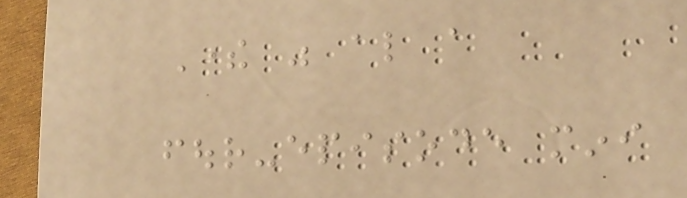There was also a
four-episode mini
